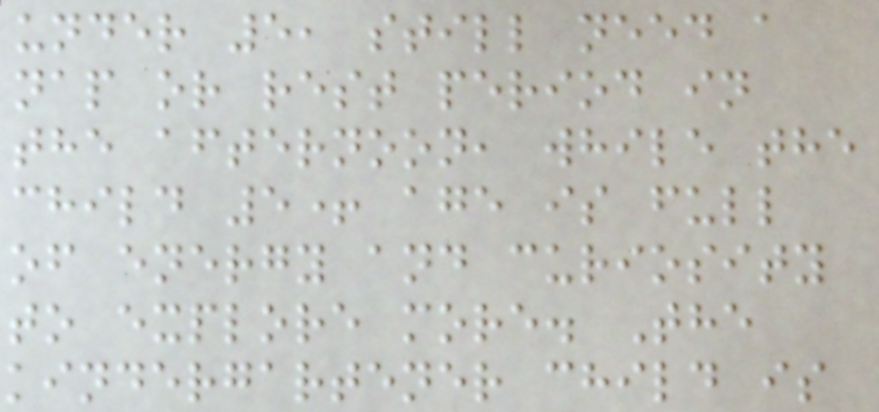under 5, still need a
nap or rest period in
the afternoon, while the
child 5+ age is full
of energy and curiosity
to explore more. The
kindergartener child is
